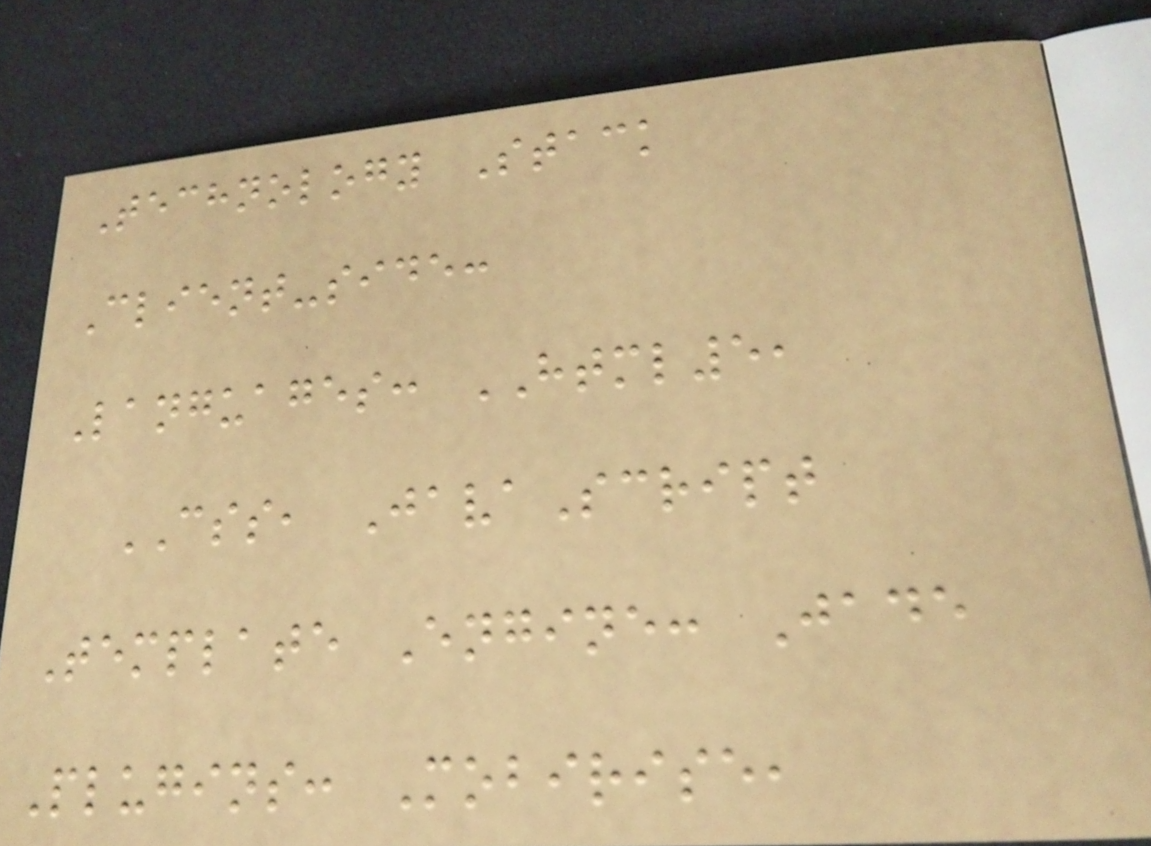Technology Stack
Client-side:
Languages: HTML5,
CSS, JavaScript
Template Engine: Jade
Plugins: Mobirise,
